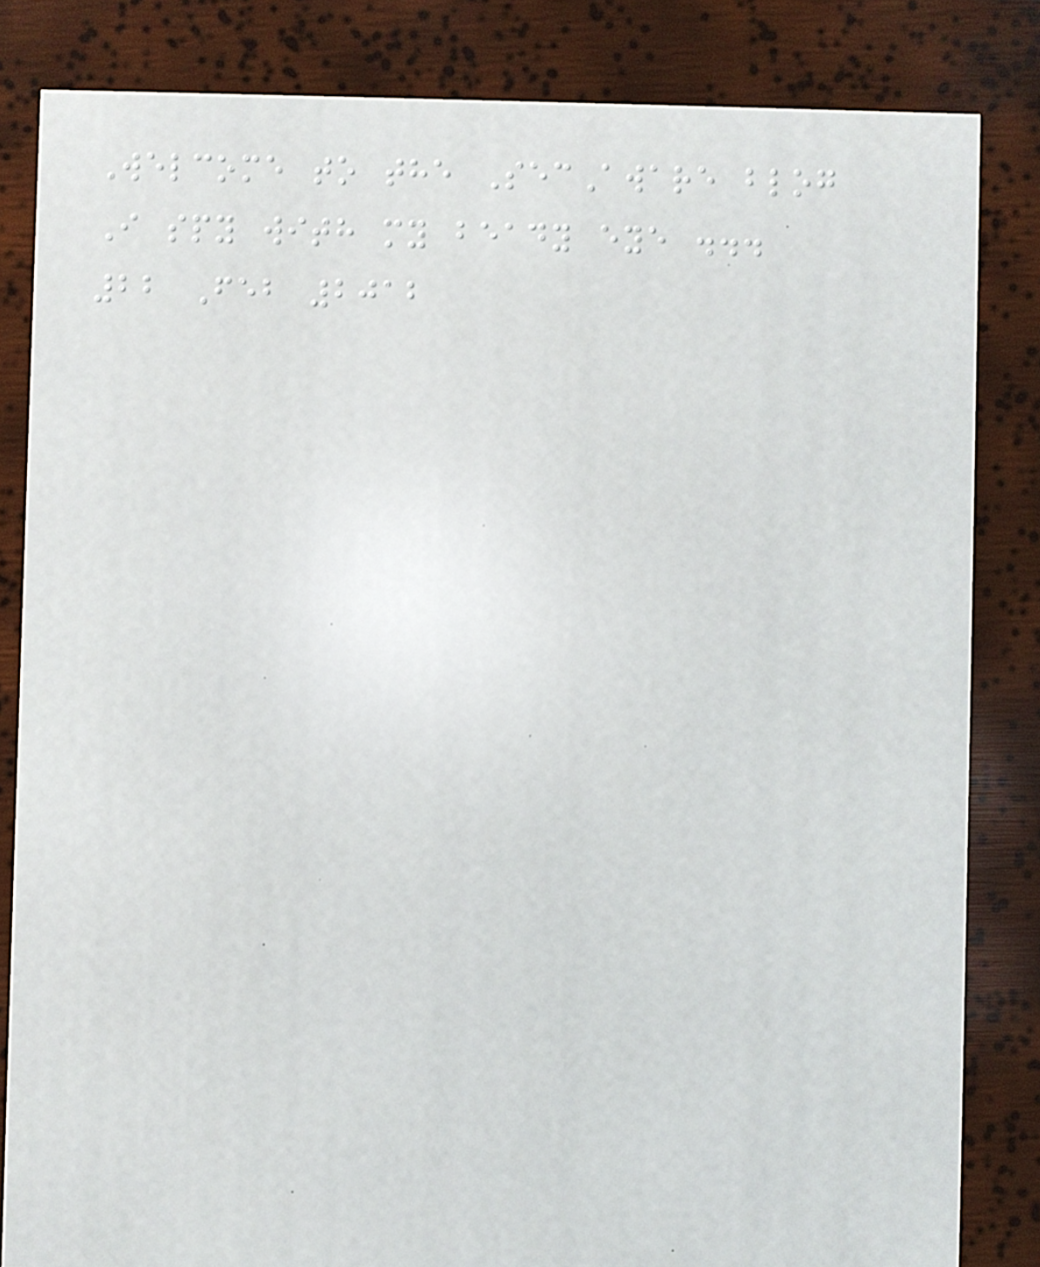Welcome to the SecAware blog
I spy with my beady eye ...
22 Feb 2012
